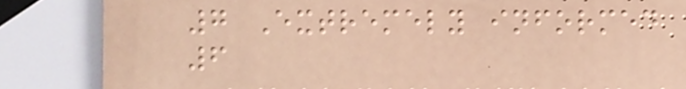7 Extremely informed
6
